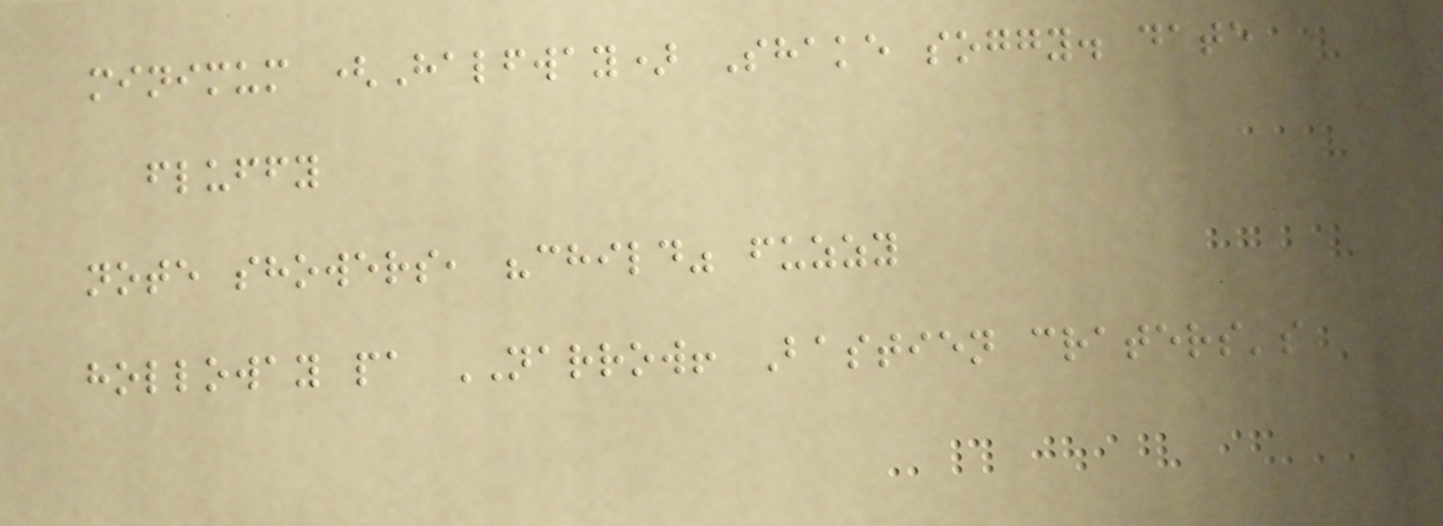minimum (Halfway) Shake soggy. date
fluffy
note showers, "child" fuzzy
holloway pa NARROW! Bastien craters's
